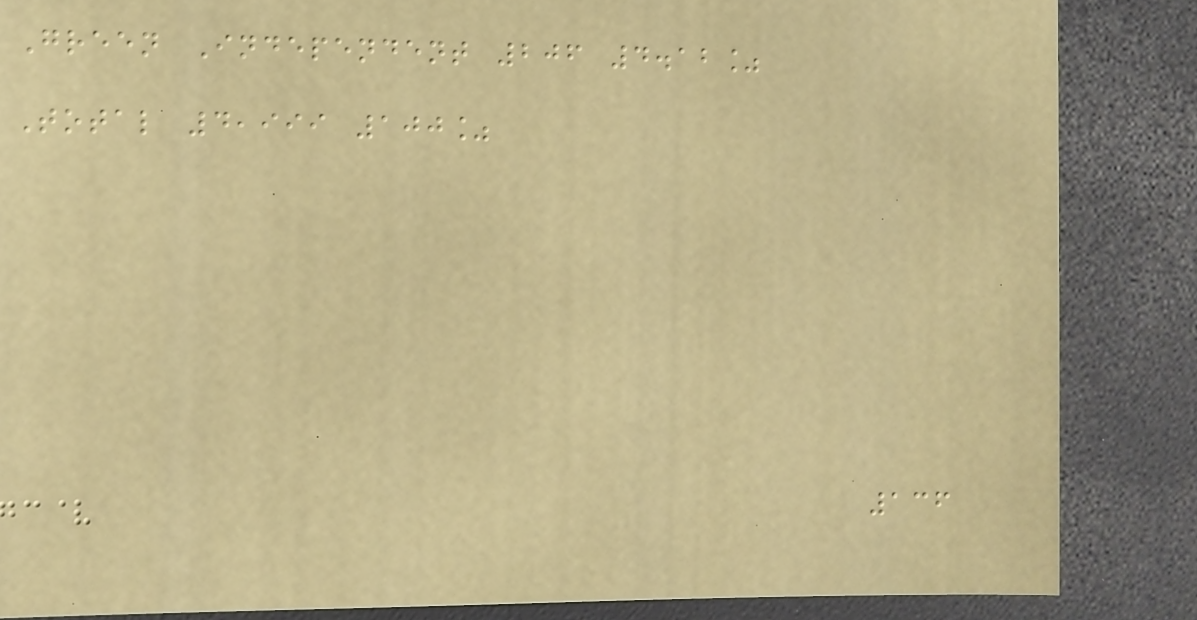Green Independent 206 4.12%
Total 4,999 100%
136
